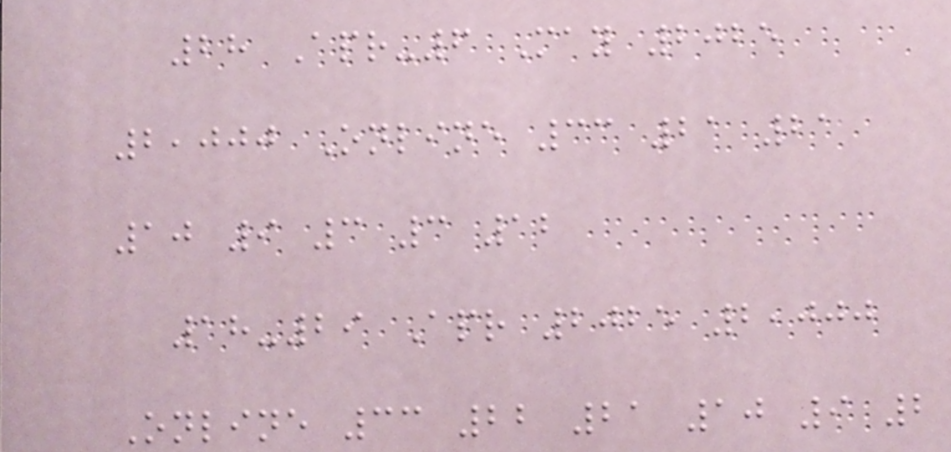28 Apr-6 May 2025
2,000 Online 33 21 21
10 9 3 3 12
18-29 Apr 2025 2,000
Online 33 22 21 10 9 2
